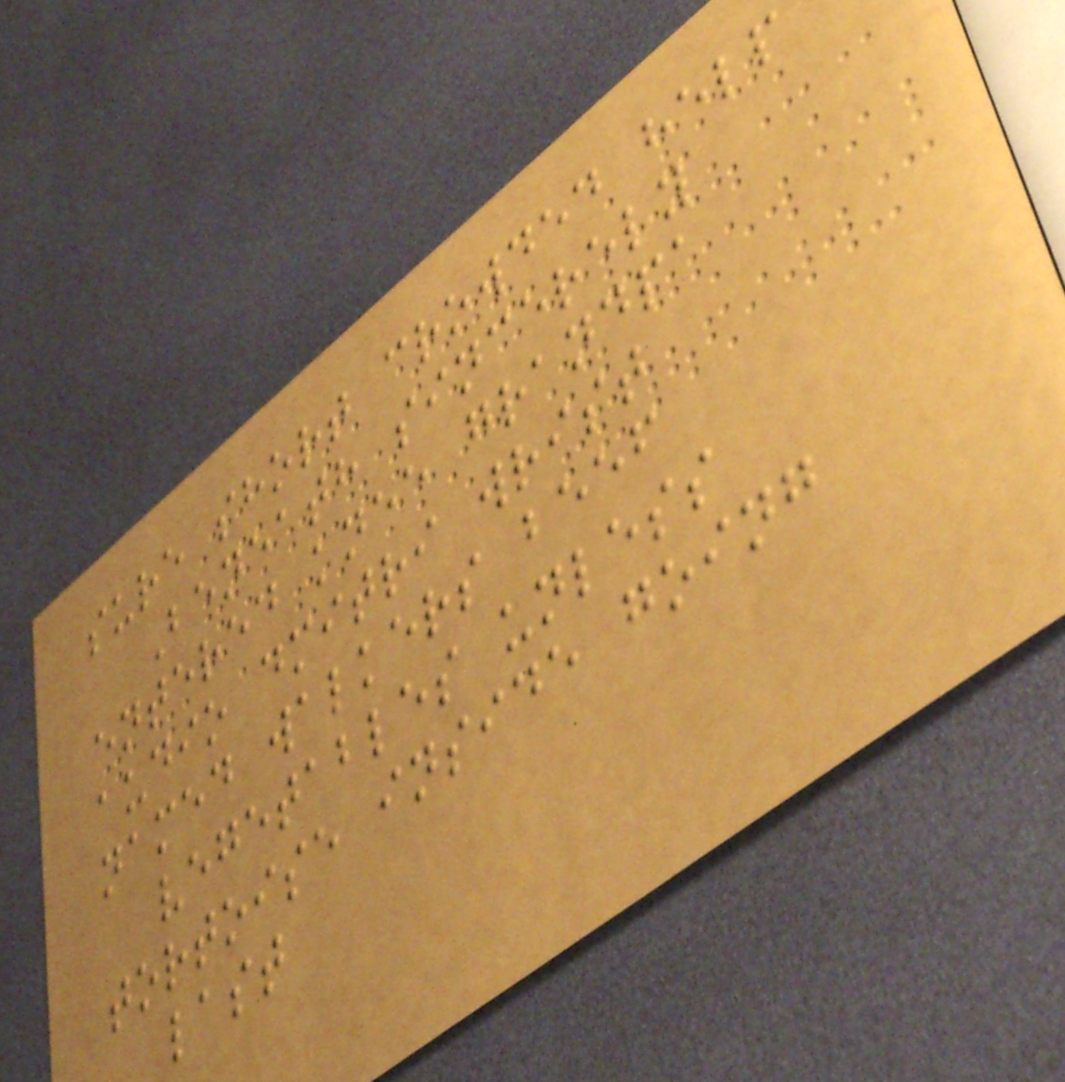sure short crowded help
Beneath sincerely
entered knee grandpa
audio dmitri wrist
named walkers beef
vegetables unless
tortoise inside going
last
